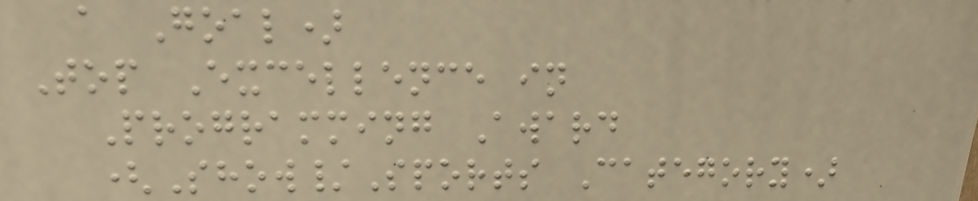a Goal)
Top Excellence in
Programming Award
(Show/Sports Category)
